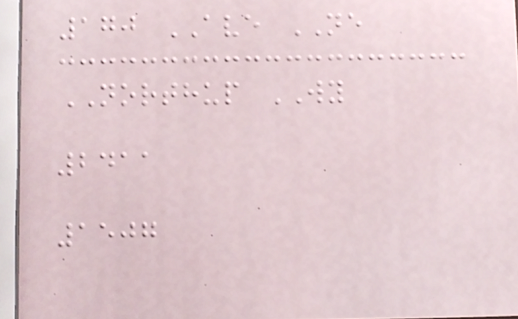170 AVE NE
NORTHUP WY
2411
1507
